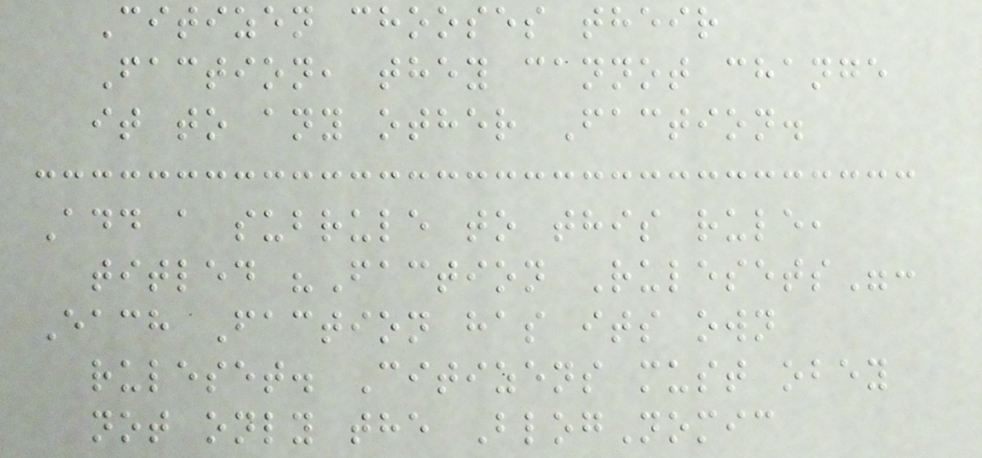Citizen chooses their
Faction, they cannot change
it to any other Faction.
Add a subrule to this rule,
titled "Faction Rulesets":
Each Faction has its own
ruleset. Citizens must obey
not only the BlogNomic
